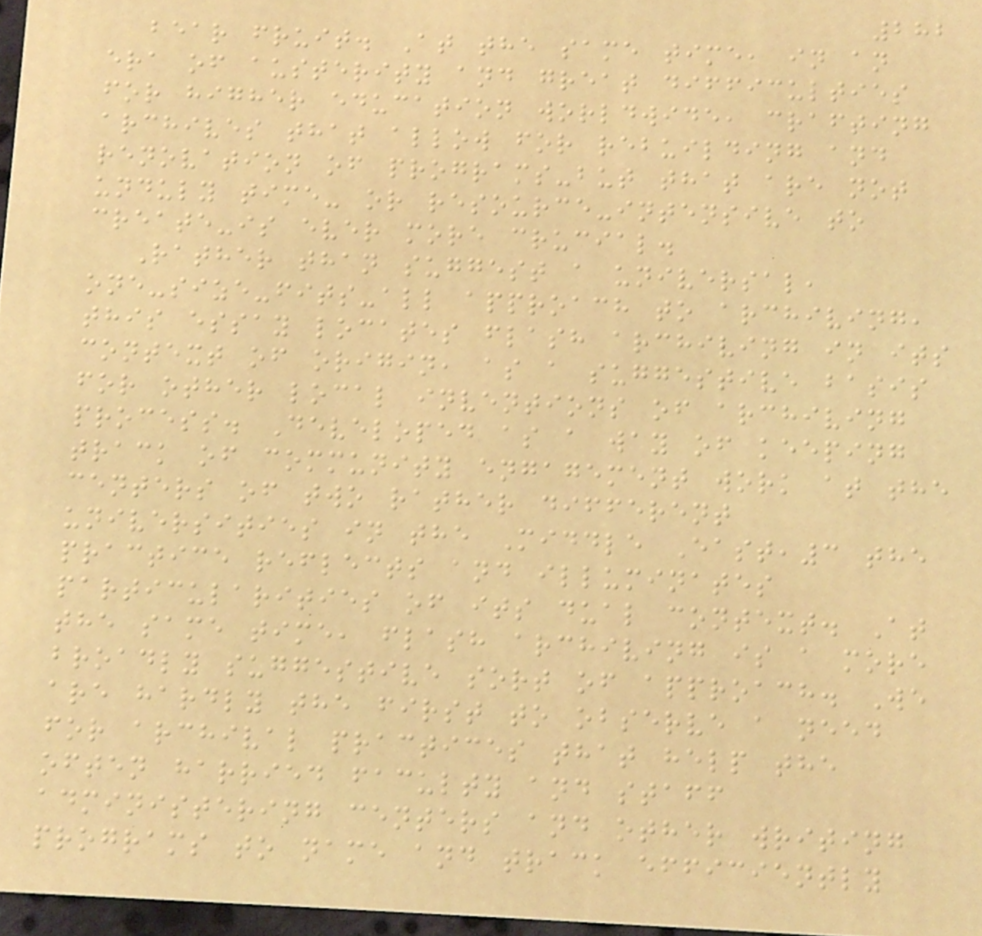282
bear fruit. At the same time, in an
era of austerity and great difficulties
for higher education worldwide, crafting
archives that allow for rebuilding and
renovation of programs-but that are not
unduly time- or resource-intensive to
create-is ever more crucial.
Rather than suggest a universal,
one-size-fits-all approach to archiving,
this essay locates flash archiving in its
context of origin, as a suggestive basis
for other local inventions of archiving
process. Developed as a way of keeping
track of community engagement work at the
centers of two rather different
universities in the Middle East,3 the
practice reflects and illuminates
particularities of its dual context. At
the same time, flash archiving is a more
broadly suggestive sort of approach. We
are hardly the first to observe a need
for archival practices that help the
often harried faculty and staff
administering centers and other writing
programs to name and track efficiently
